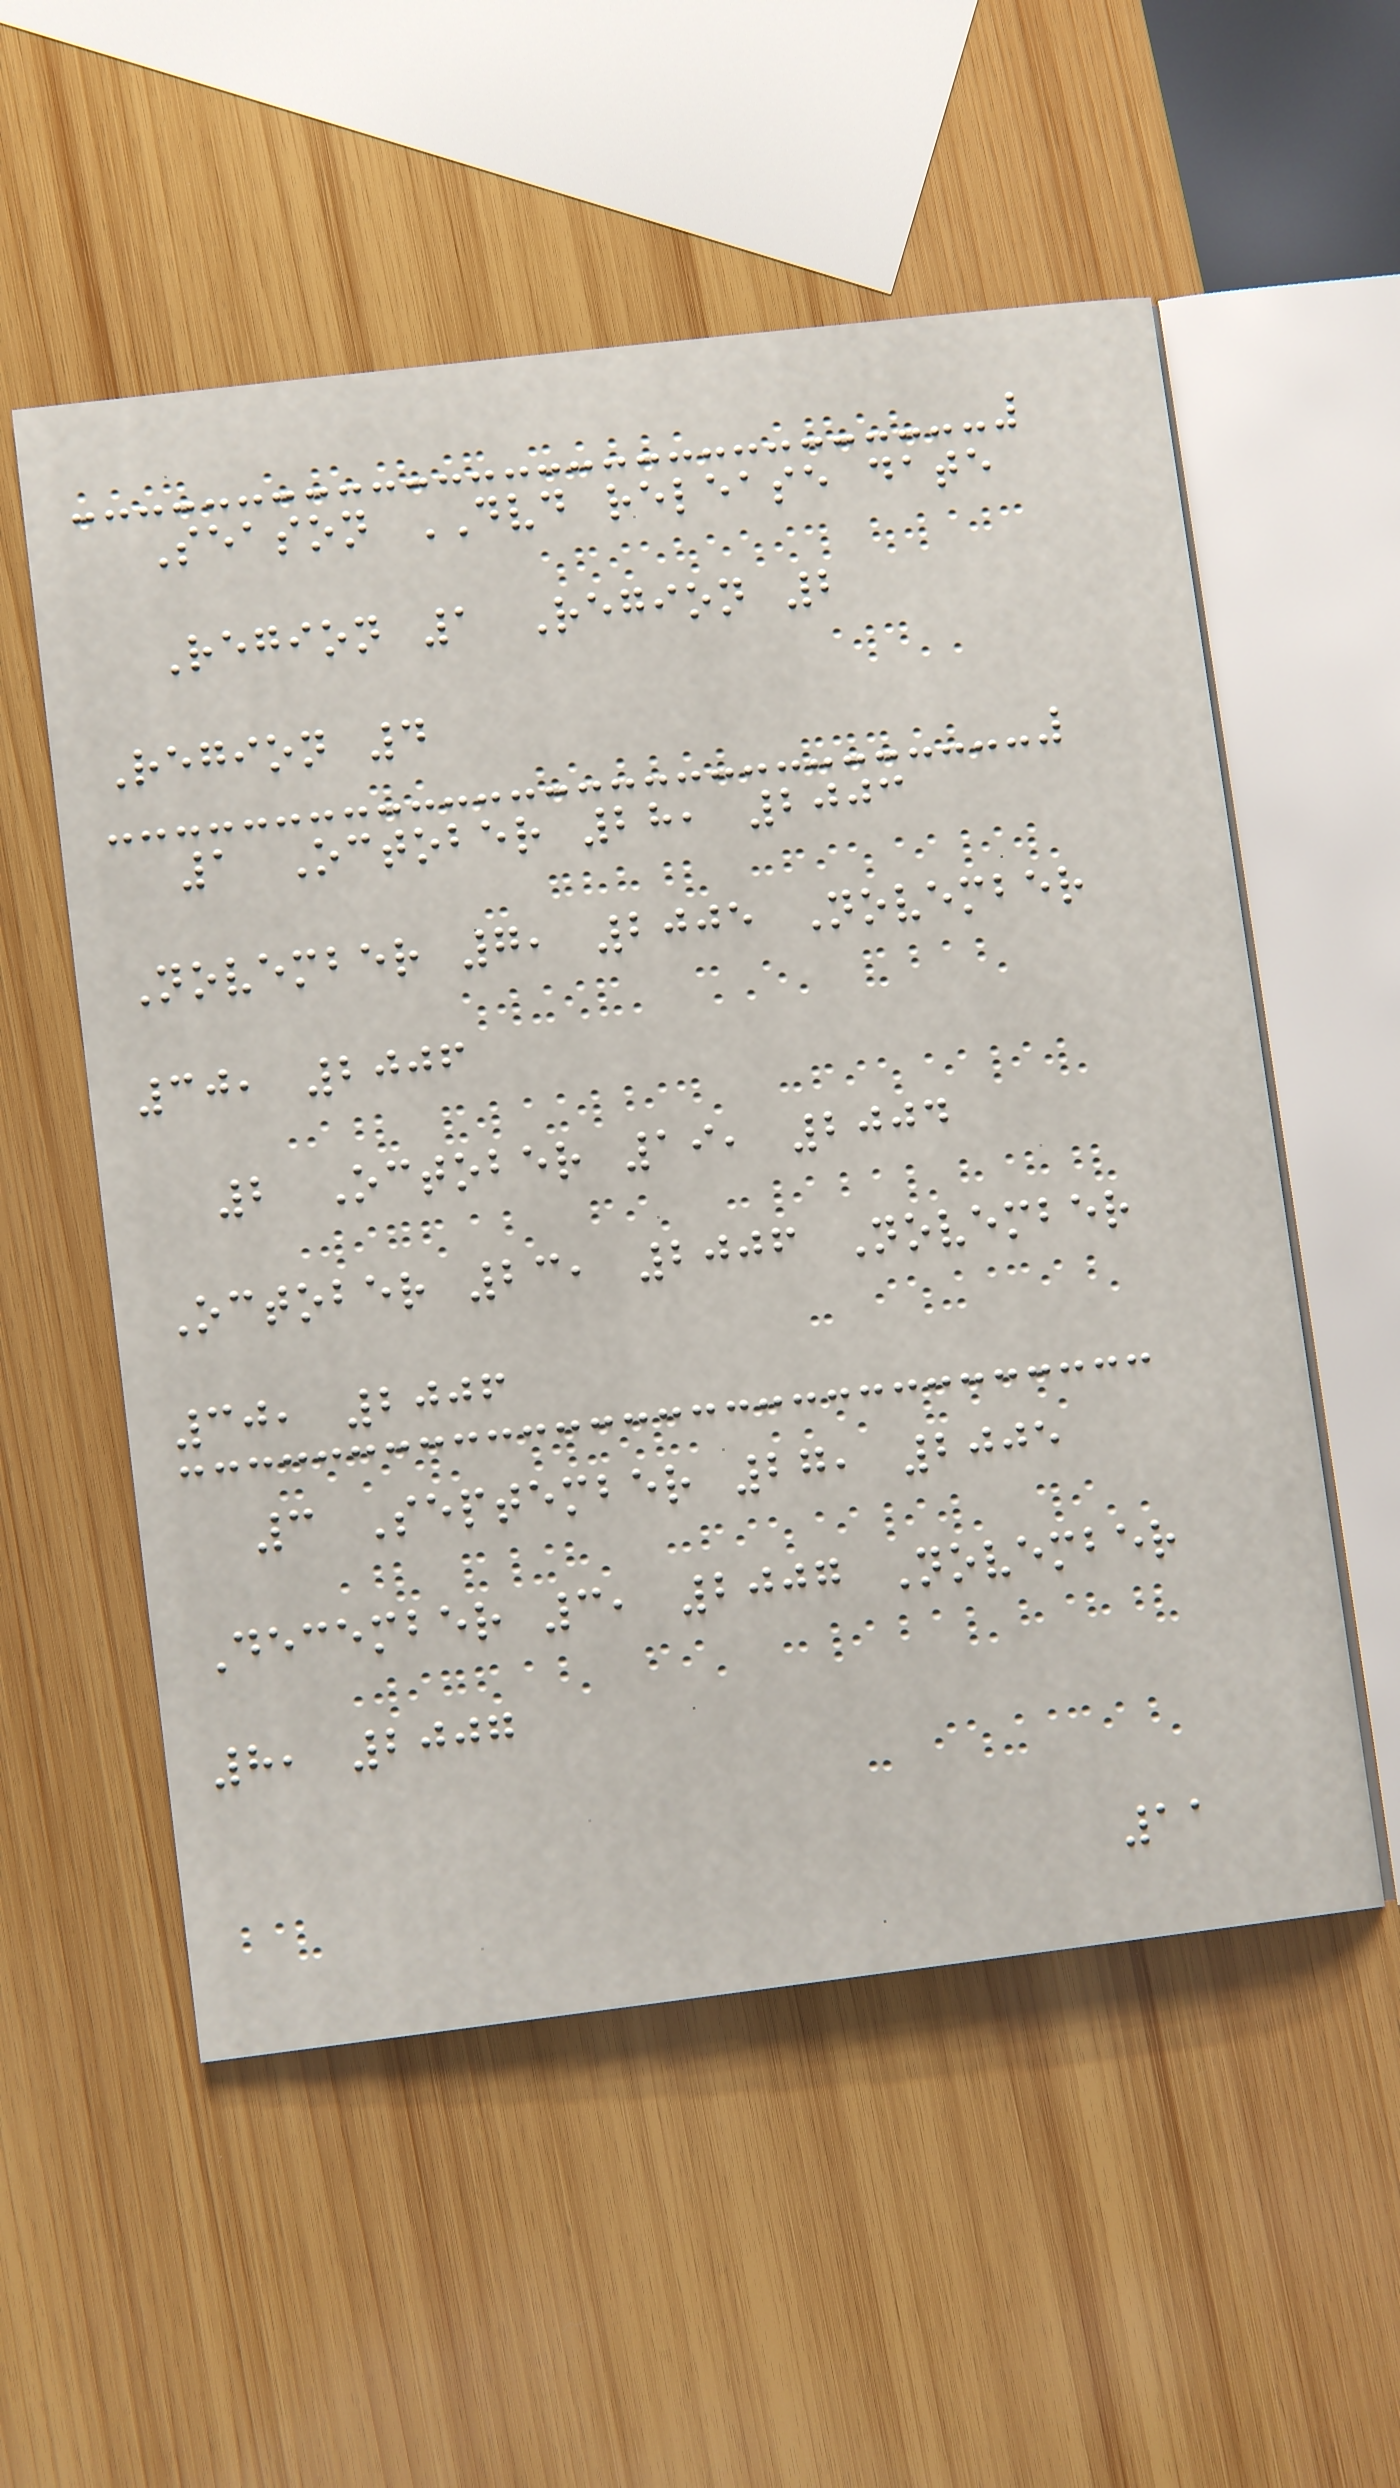Season DVD release date
Region 1 Region 2
Region 4
1 October 28, 2003
November 7, 2005 November
30, 2006
2 October 19, 2004
October 23, 2006 November
30, 2006
3 September 27, 2005
December 3, 2007 November
8, 2007
11
